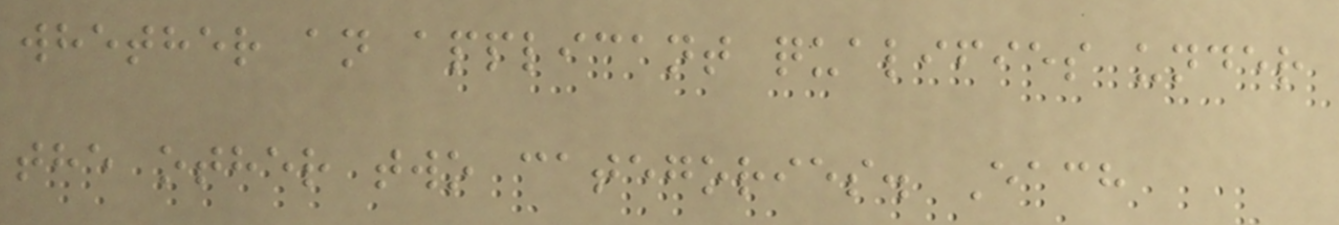whether an applicant qualifies under
the other two categories. Each
